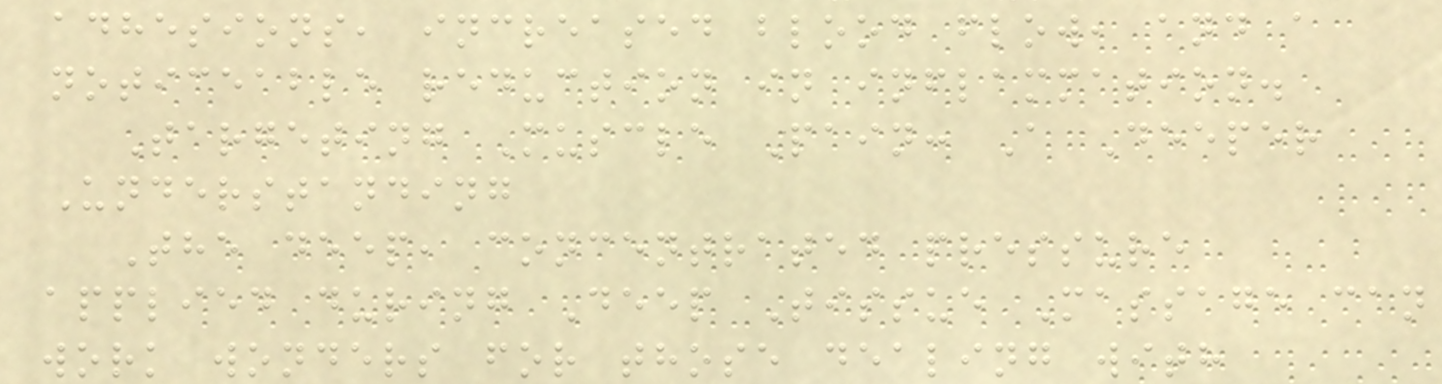adhesions, increased blood flow, and a
noticeable reduction in inflammation.
Targeting Muscle Pain: A Deeper
Understanding
The deep, concentrated pressure
applied during Deep Tissue Massage can
work wonders for those dealing with
